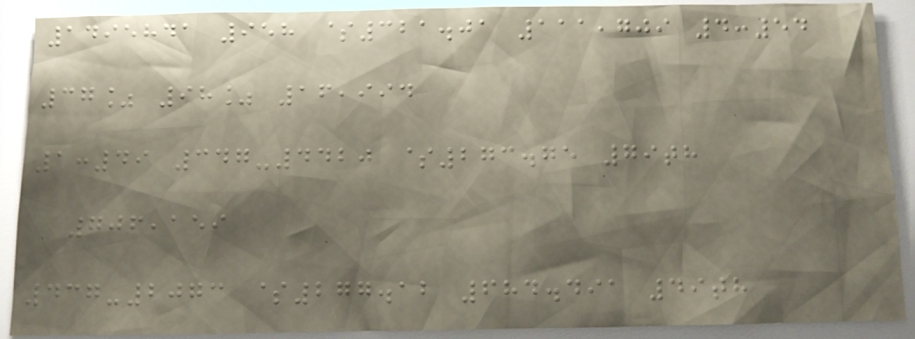1495841 958 $321.01 111,709 4:54
37% 98% 16,994
1:49 347-4420 $273.75 79th
706,159
437-2073 $277.12 684.491 49th
